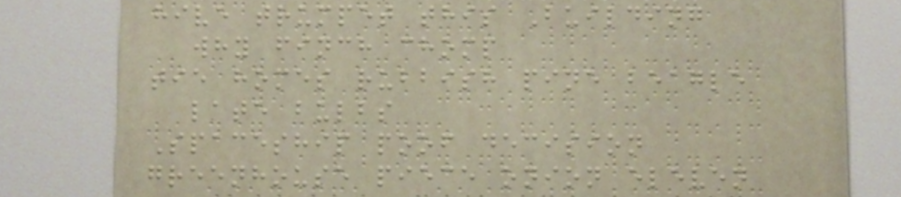hive trumpet this Building
why finch chomp
tie homes rubbish pine beagle
late bulbs
Spaceship poof decision
greenhouse piece onion eleven
